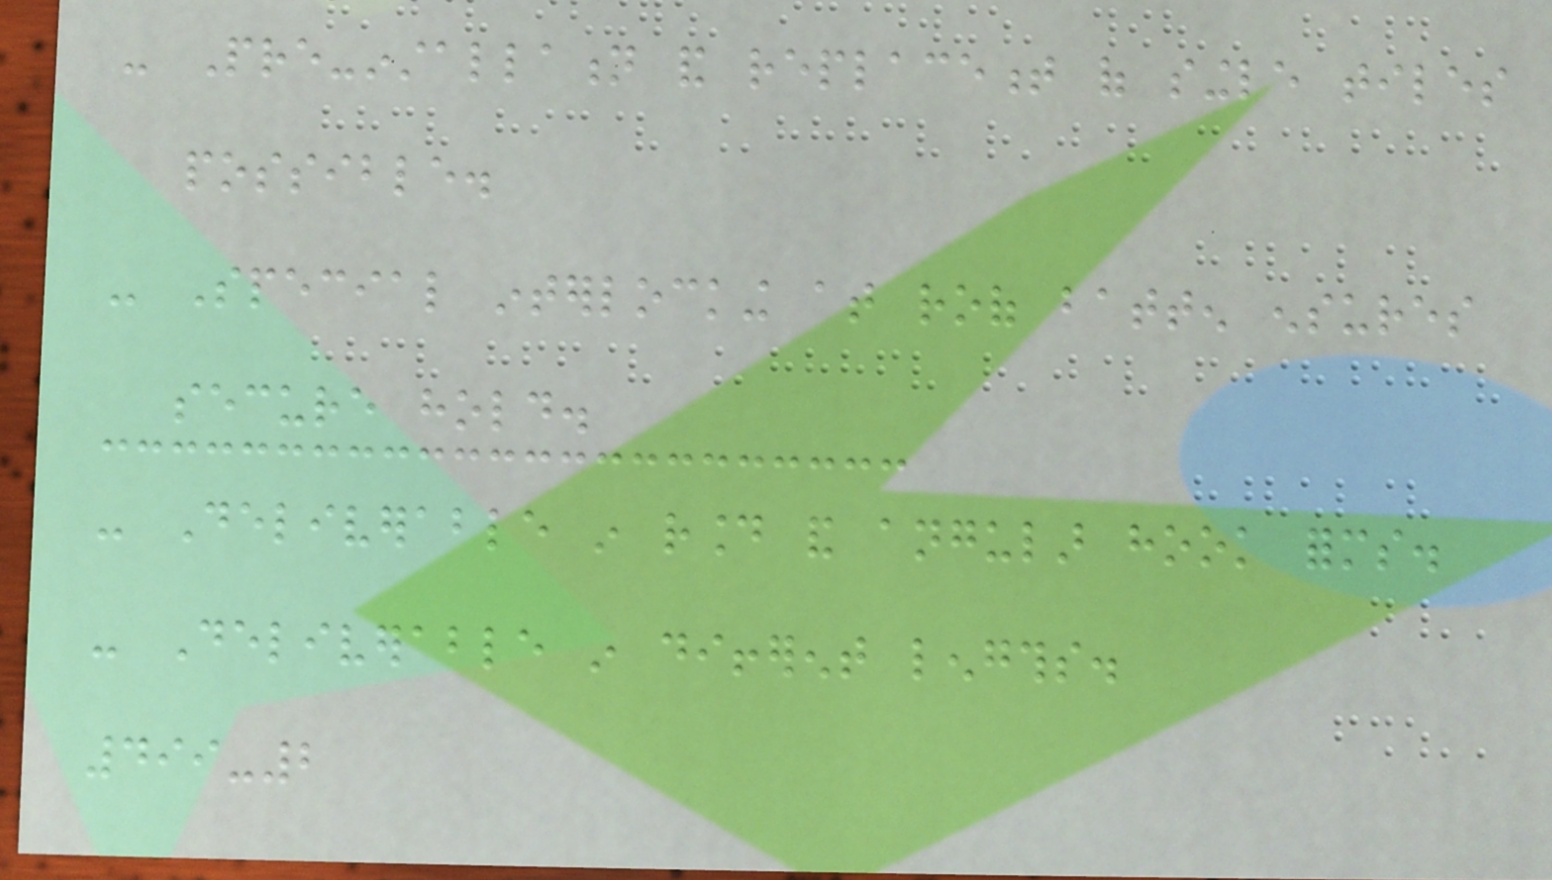- Pre-installation and replacement of single tiles
possible.
- Special interlocking at roof batten ensures
secure hold.
- Deliverable in round and angular hook forms.
- Deliverable in different lengths.
499-2
